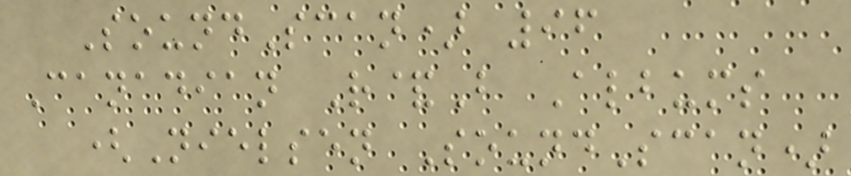SoundScan) 96
Canadian R&B Albums
(Nielsen SoundScan)
